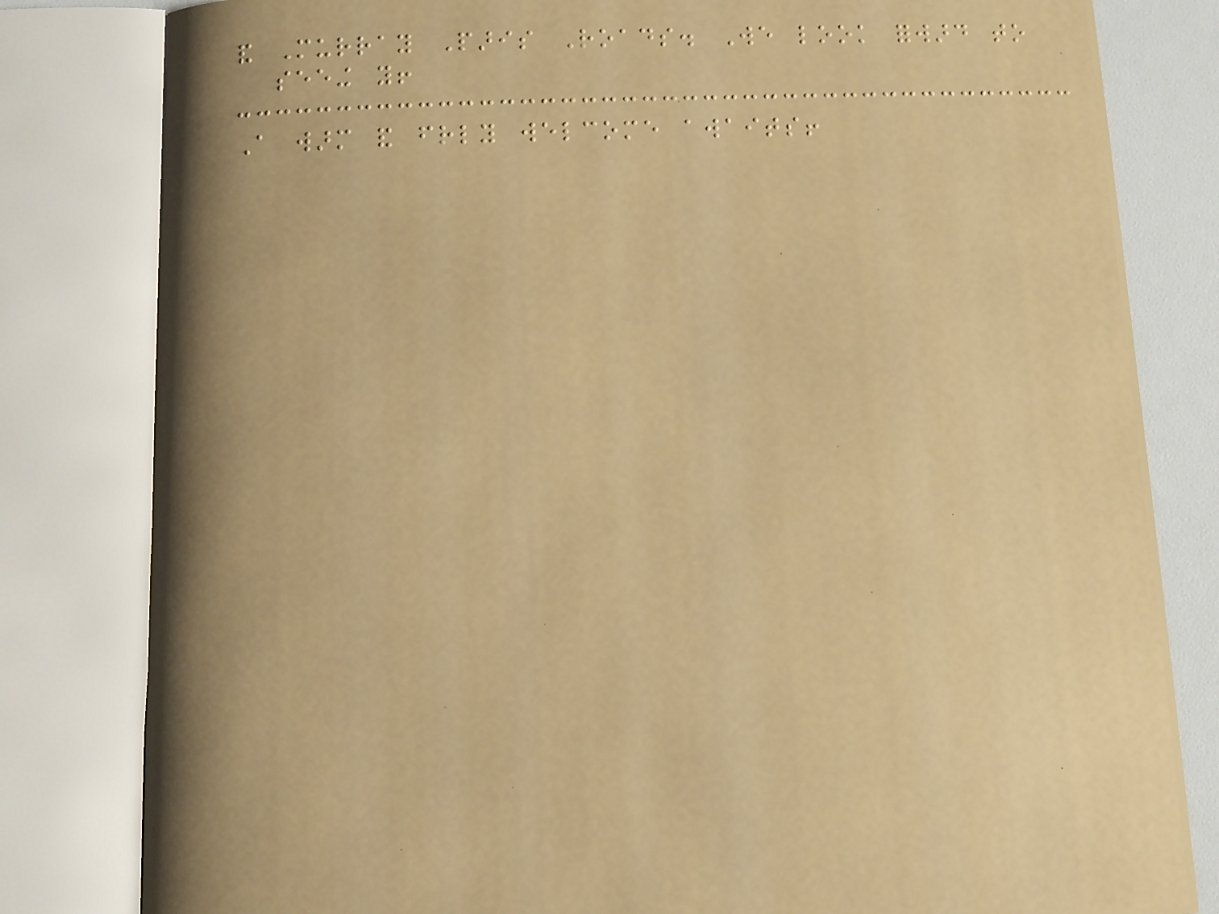and Murray Paris Roads. We look forward to
seeing you!
A warm and friendly welcome awaits!
